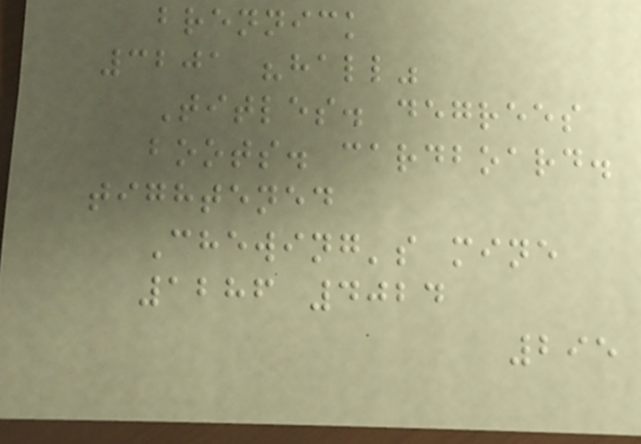brennick
3201 "hall"
Titles. degrees
boots. cardboard.
tightened
Chewing's mine
1286 4024
295
